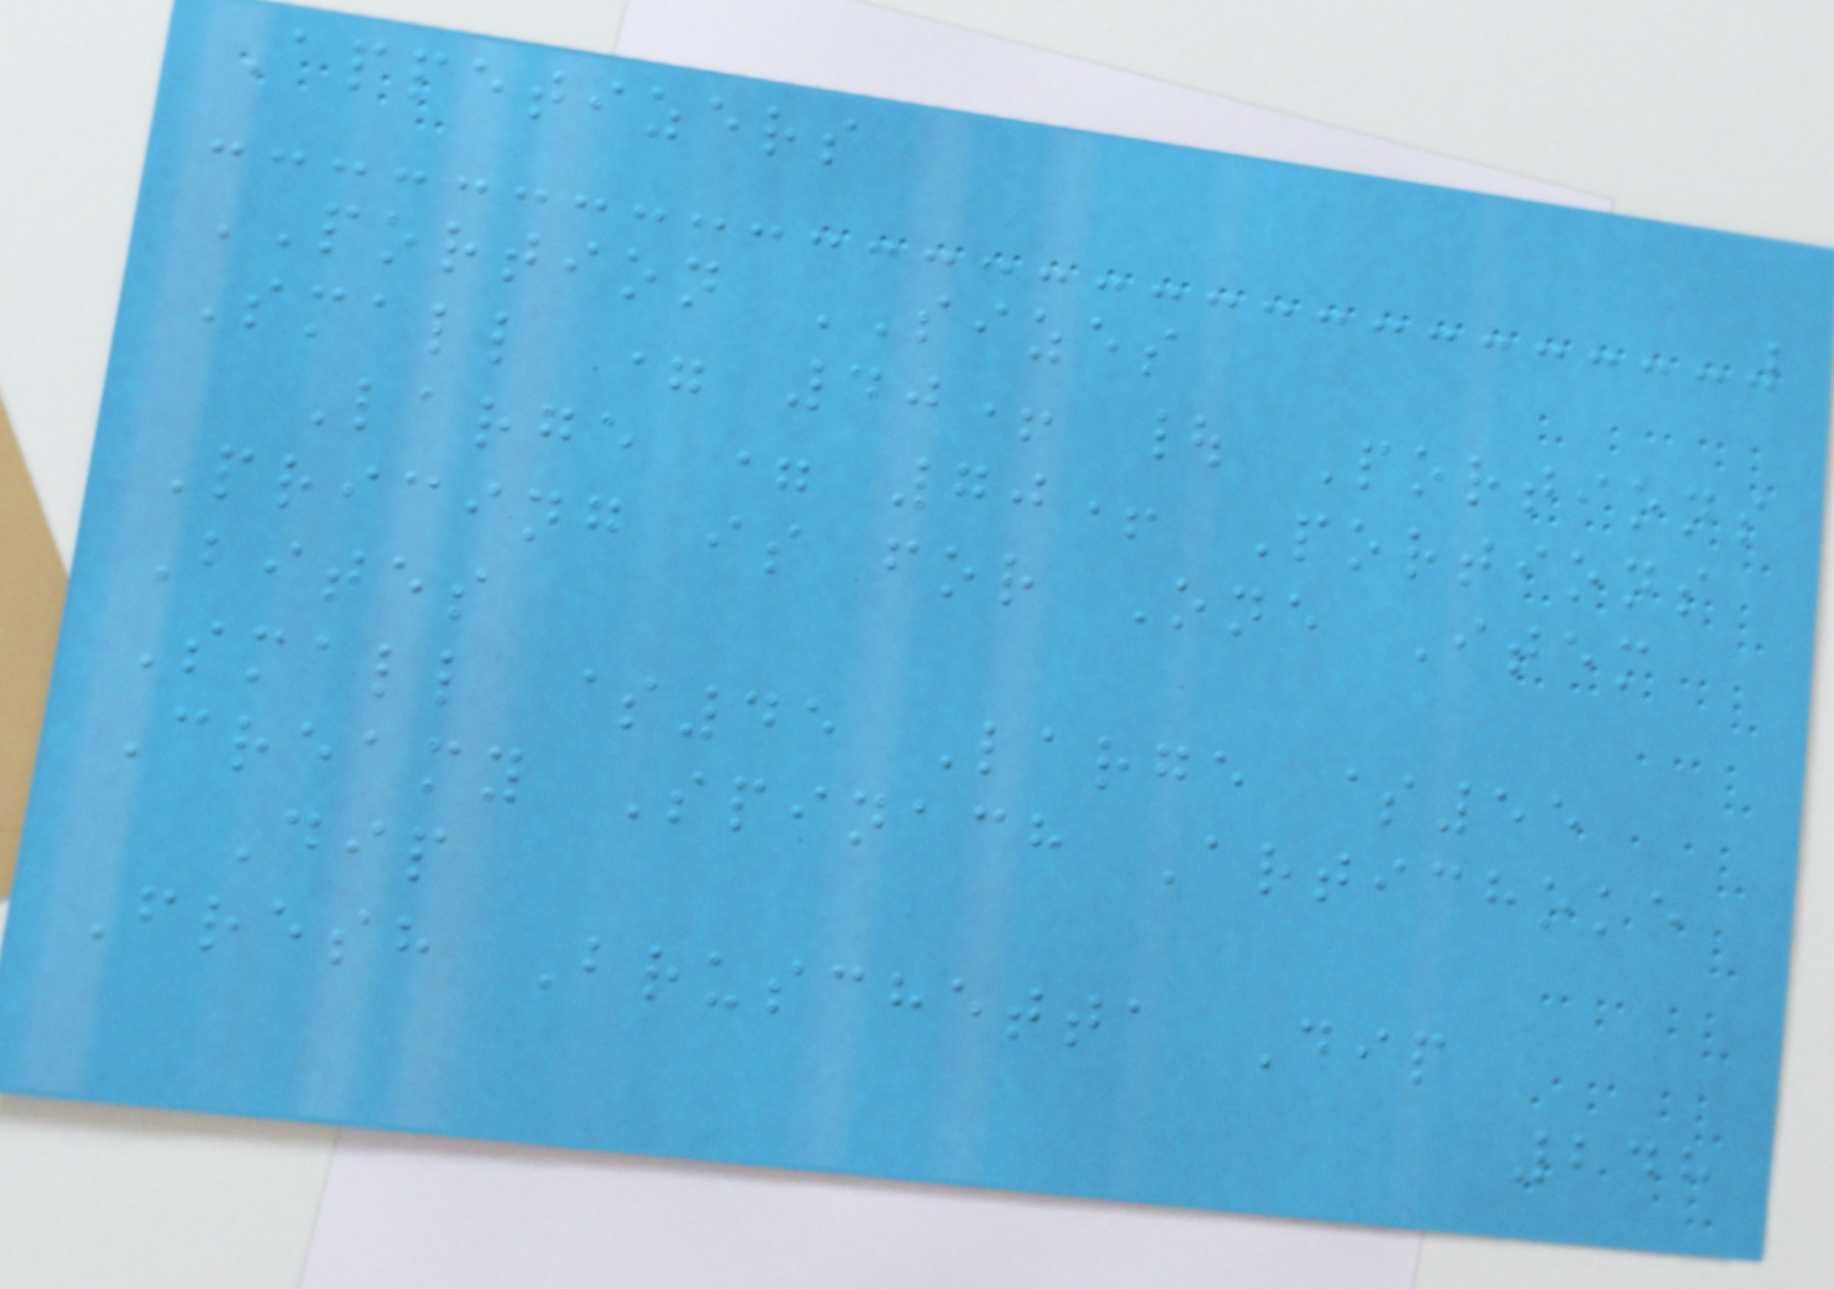Appetizers
PORTION SIZES
Small = 40+ | Portions
Large = 70+ Portions
Pricing is for One Item
Bites
Small $45 Large $55
Creamy Spinach Artichoke
Dip
Fresh Bruschetta Dip
248
